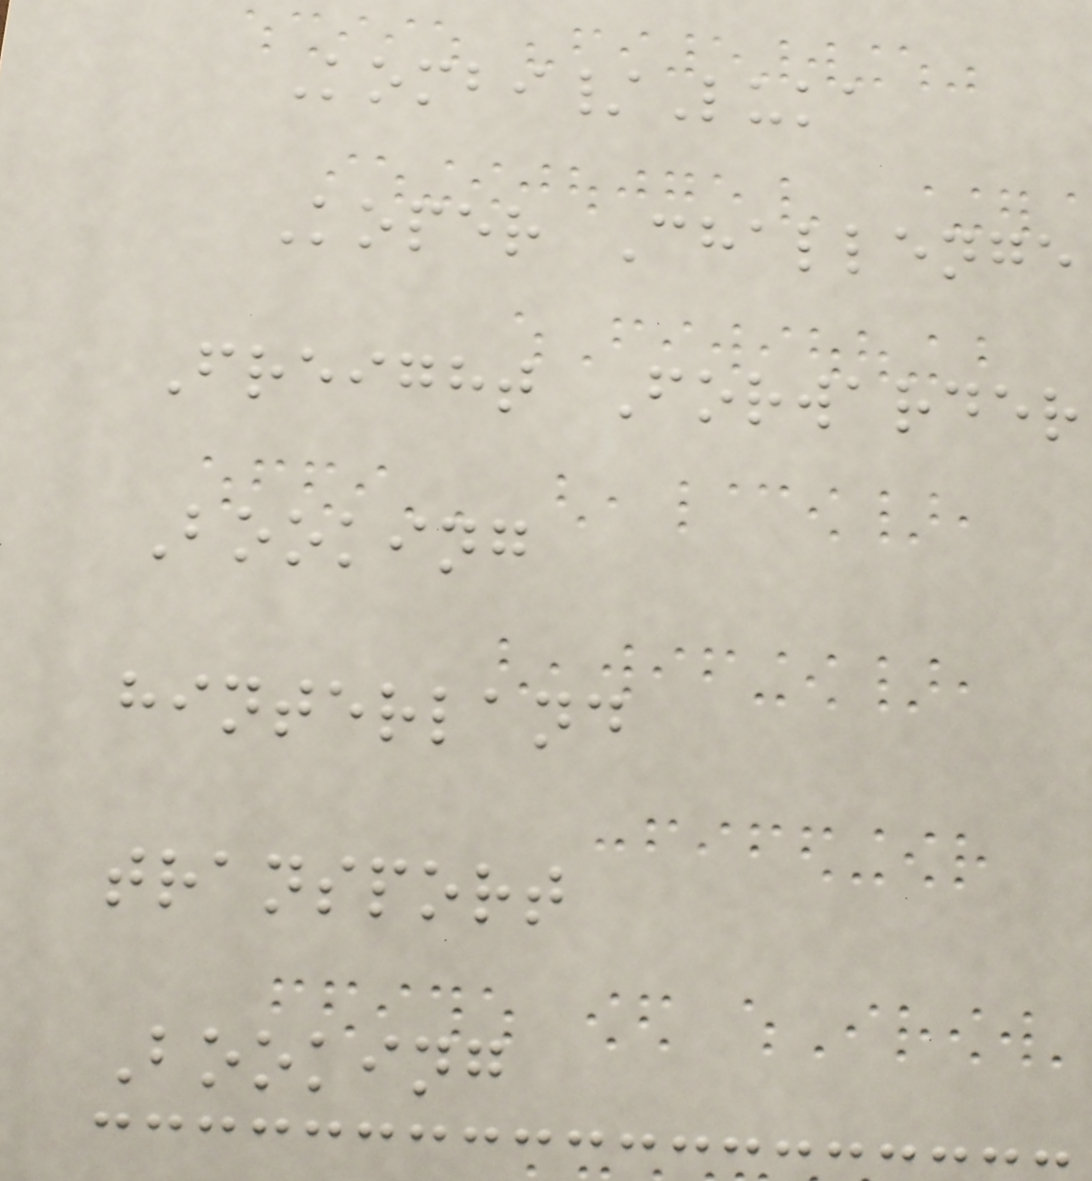Kombi/Luka
Koper Challenge
Freight Forwarder
Booking
hinterland
transport
Booking
